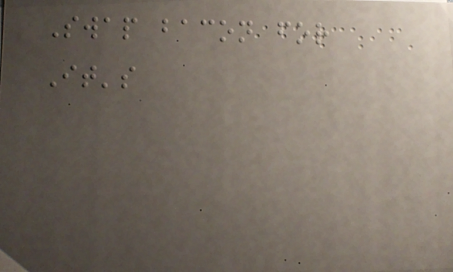Swap bacon for
It's
